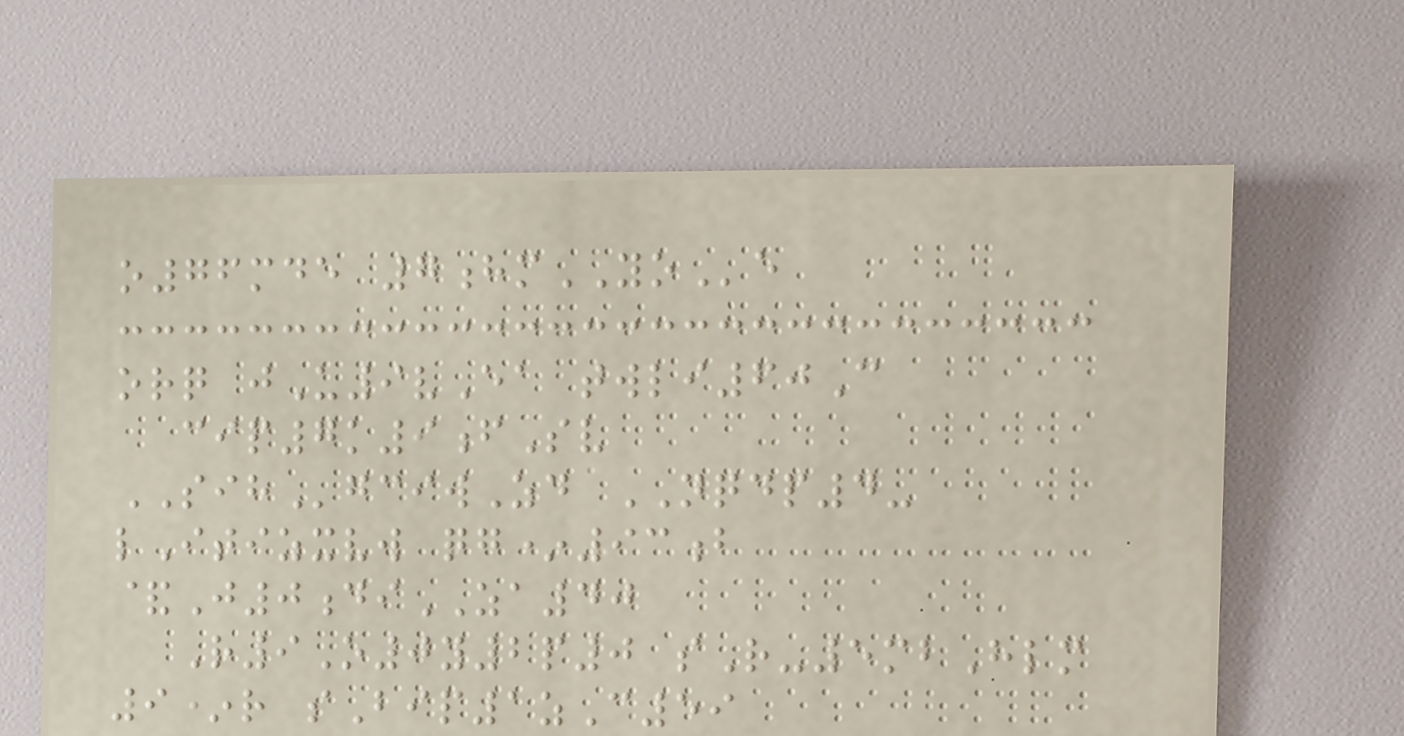o76mde 7hmYOe
orq jU9vEa twli60C
cip7k9fSv
SIHgciwZd NQDP4-
lItizxvw qg*93b
&J0diZA40
R9O0y2p0 sR-5mbHlm
9*r sBip1zC59
